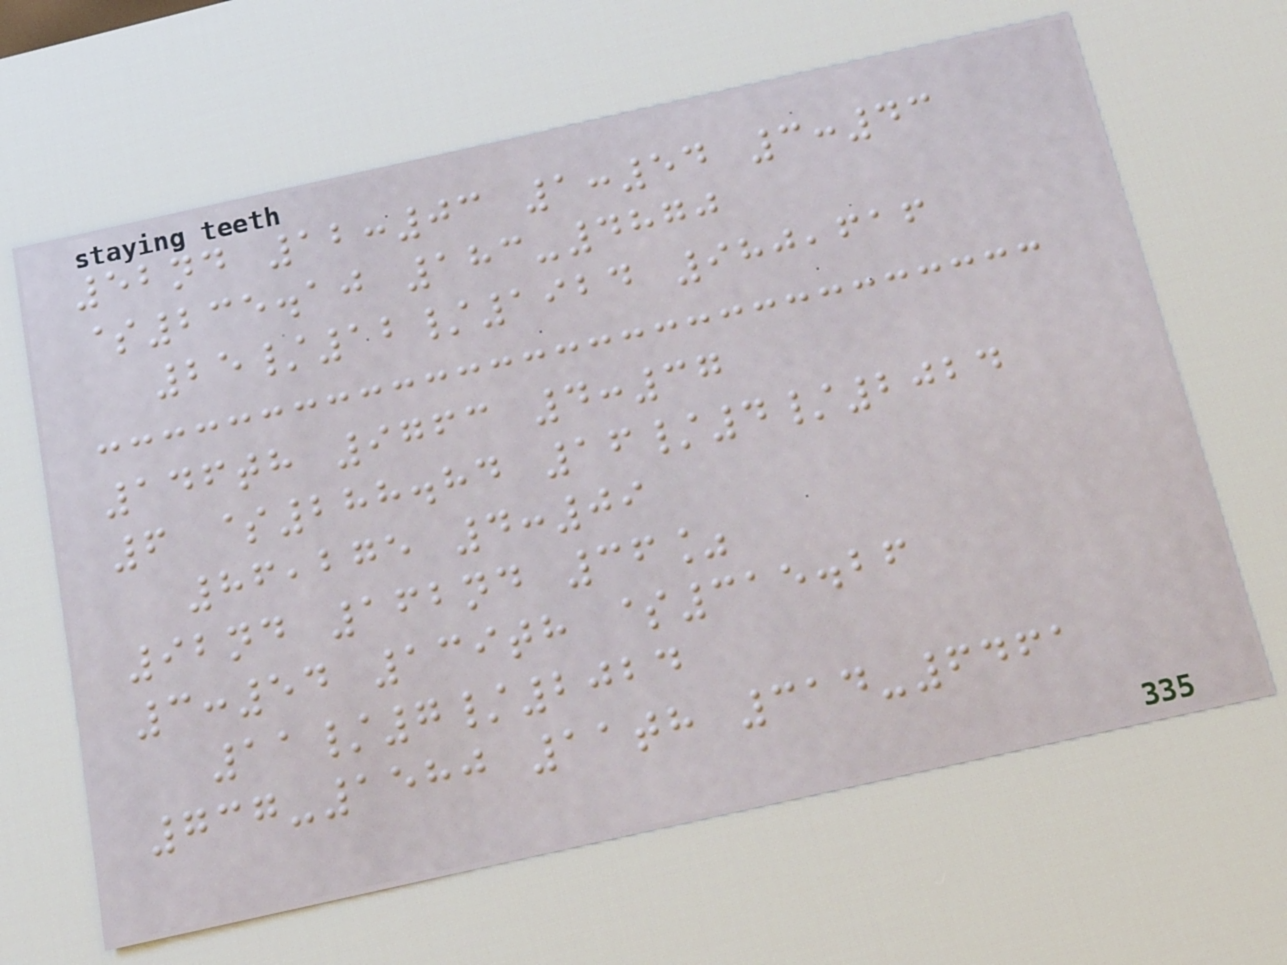52nd 12:03 1:54 3:43
$235.10 183-4870
25/12/1924 980,616
146th 9763 4:37
6 $288.84 16/4/2024
86,275 4:09
92nd 162nd 36%
3:54 139th $315.26
11/7/2024
737-1580 11th 314-6461
